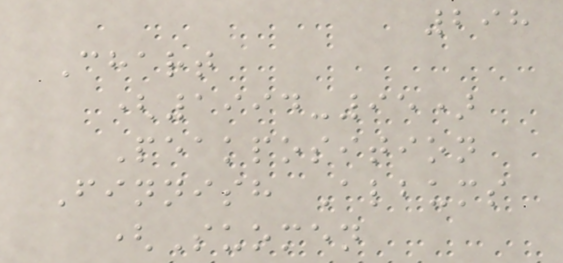298
Chart
(1994-95)
Peakposition
Finnish Albums
(Suomen
